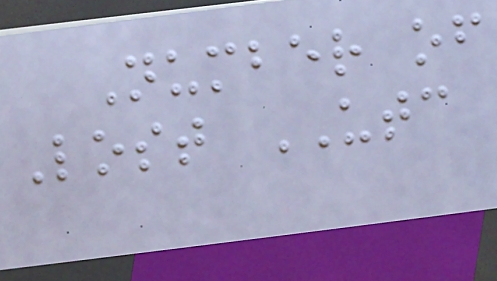Number of
Lost UTC
